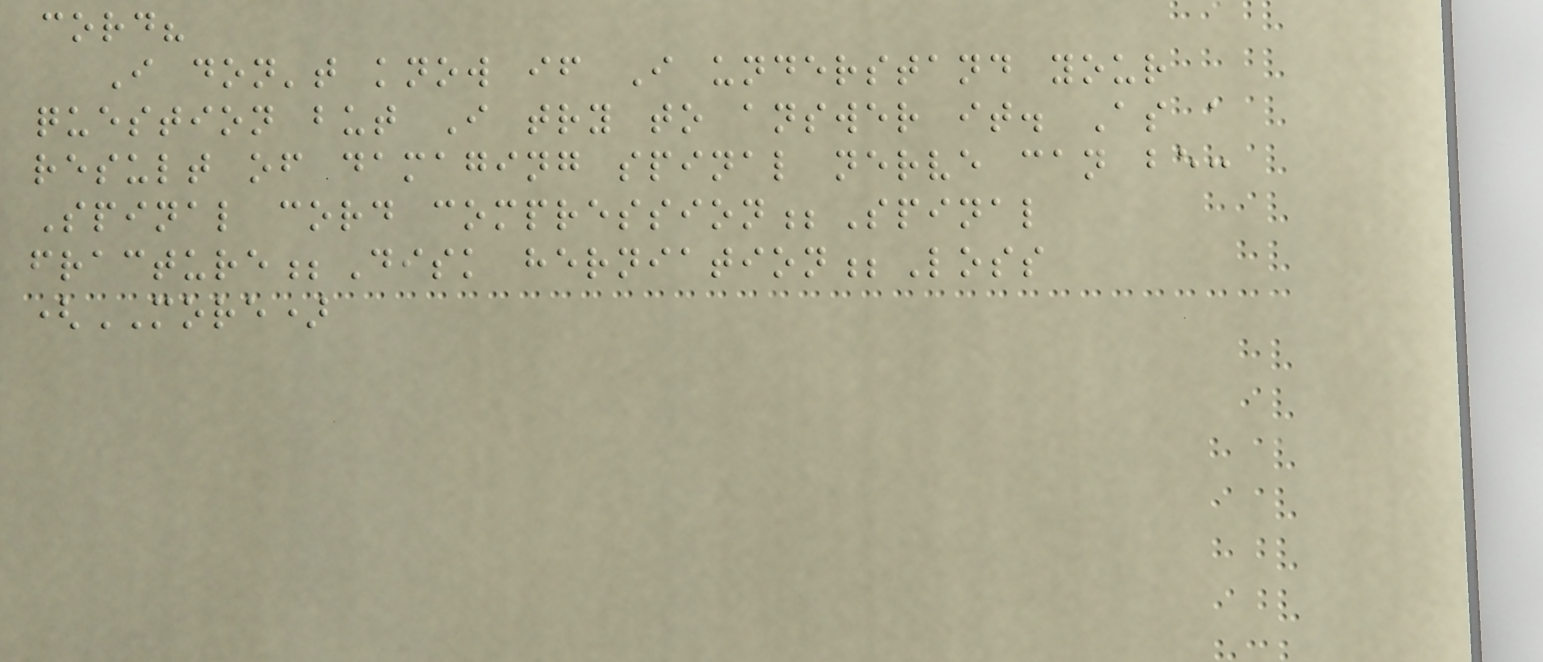cord?
I don't know if I understand your
question but I try to answer it. As a
result of damaging spinal nerve can be:
Spinal cord compression;Spinal
fracture;Disk herniation;Loss
(MORE)
